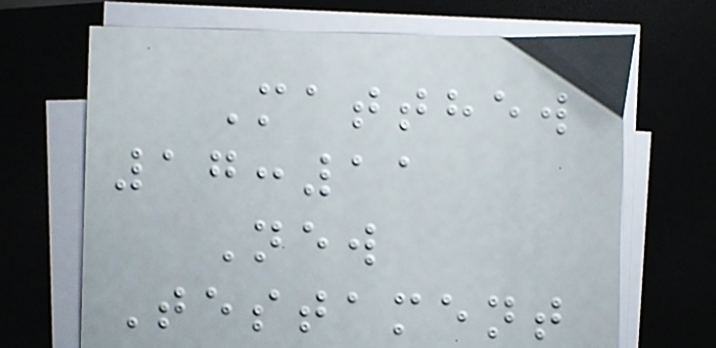Matthew
17:11
New
Testament
